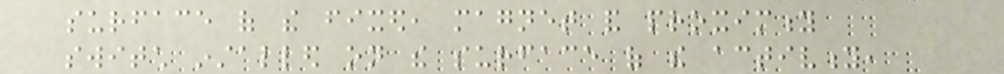surface of the fixed, magnet and proximity
switch installed on the surface of the activity,
